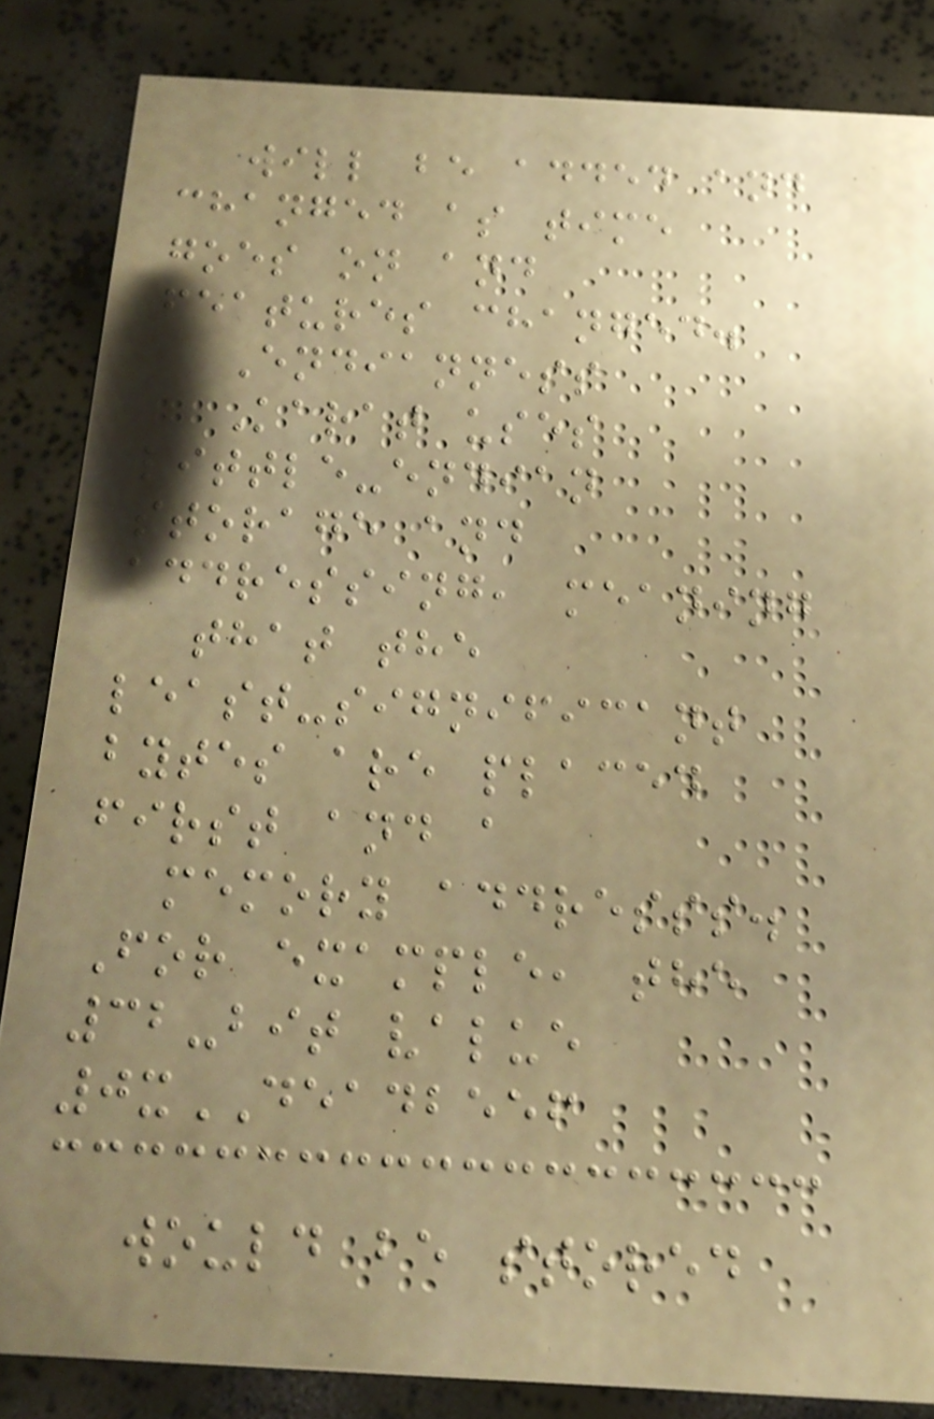will be added and
changed as time
goes on and
features changed.
Endianness
Karat uses
little-endian
storage and
addressing, meaning
that the
least-significant
bytes are placed
first and a
memory addresss.
For example, the
32-bit value
0xDEADBEEF
would be stored
